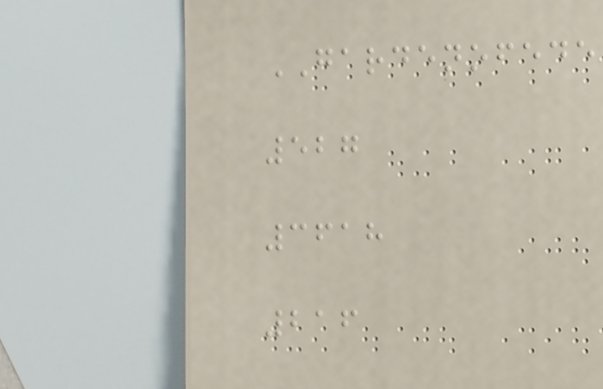GARDENOFEDE
527
3618
216
